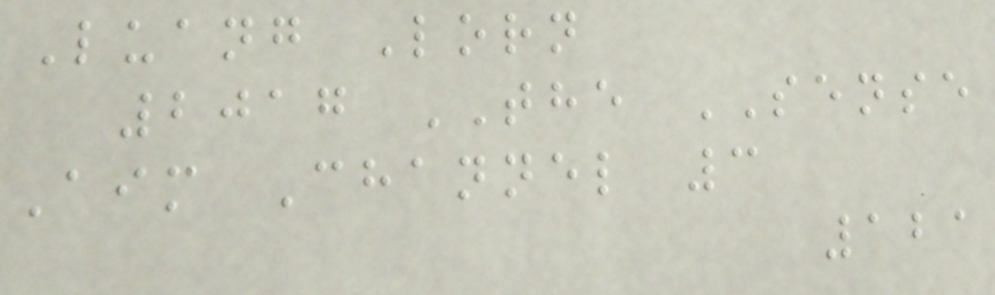Luang Lorn
2017 THE SENSE
Aim Channel 3
121
